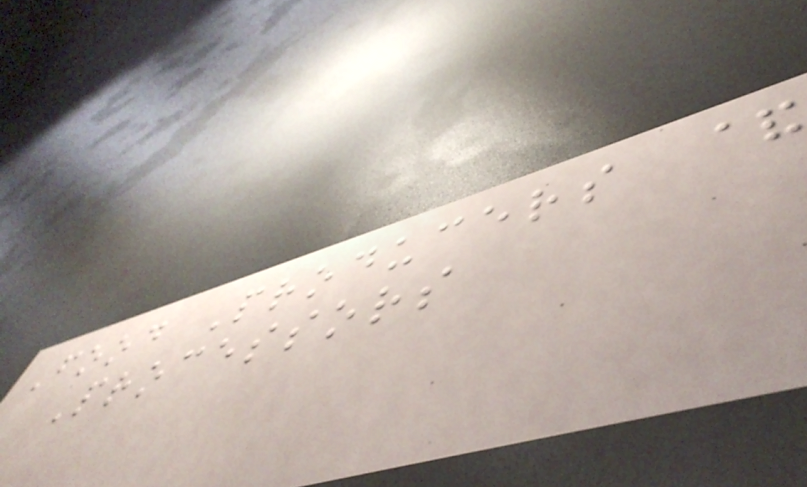Food Producers &
Processors
